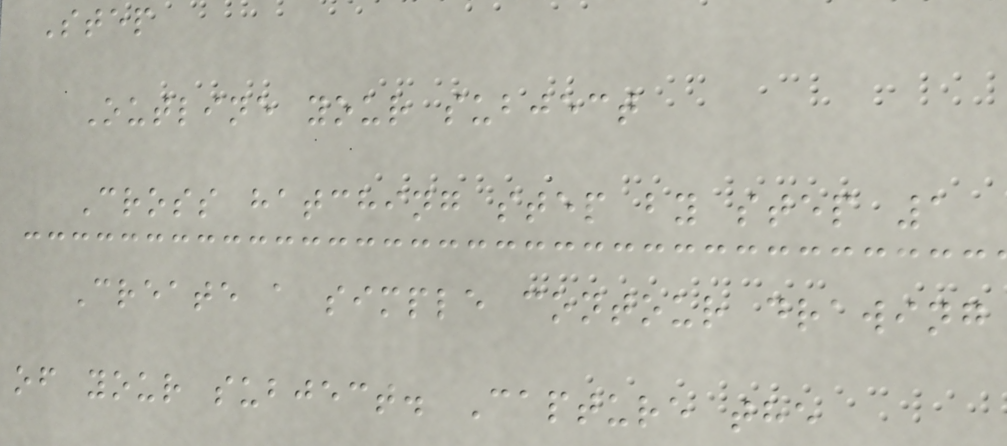Step
Outline your subject
Cross hatching step by step 1
Create a simple contour drawing
of your subject. Capture the
